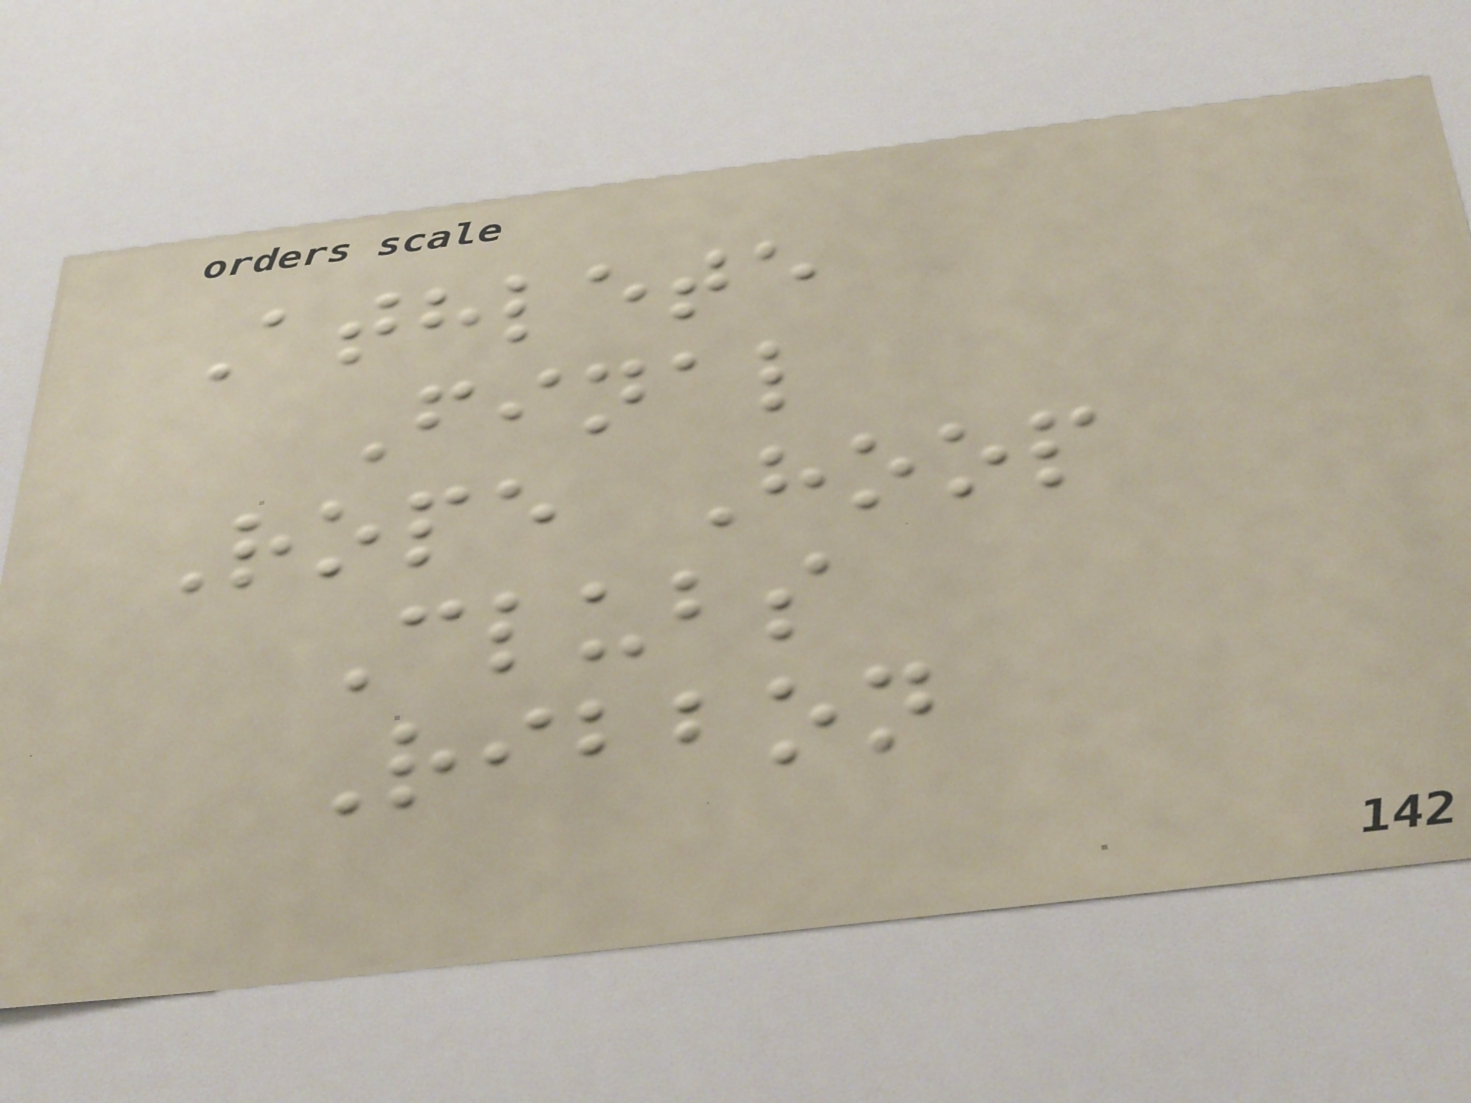Athlete
Final
Rope Hoop
Clubs
Ribbon
